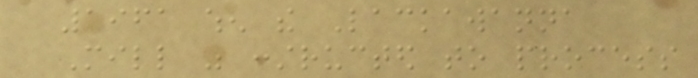1961 when the Lackawanna
Mill was constructed to process
